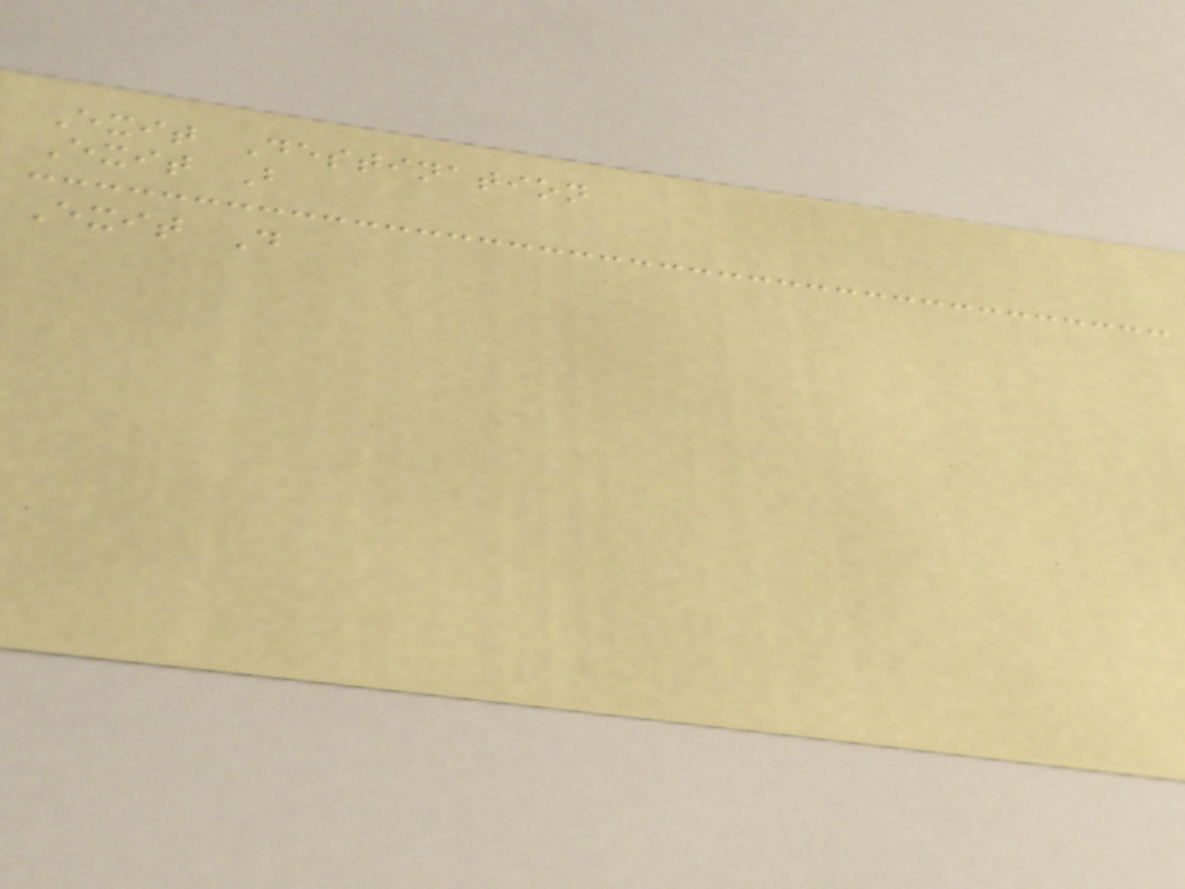Exit Destination
Exit B
Exit D
